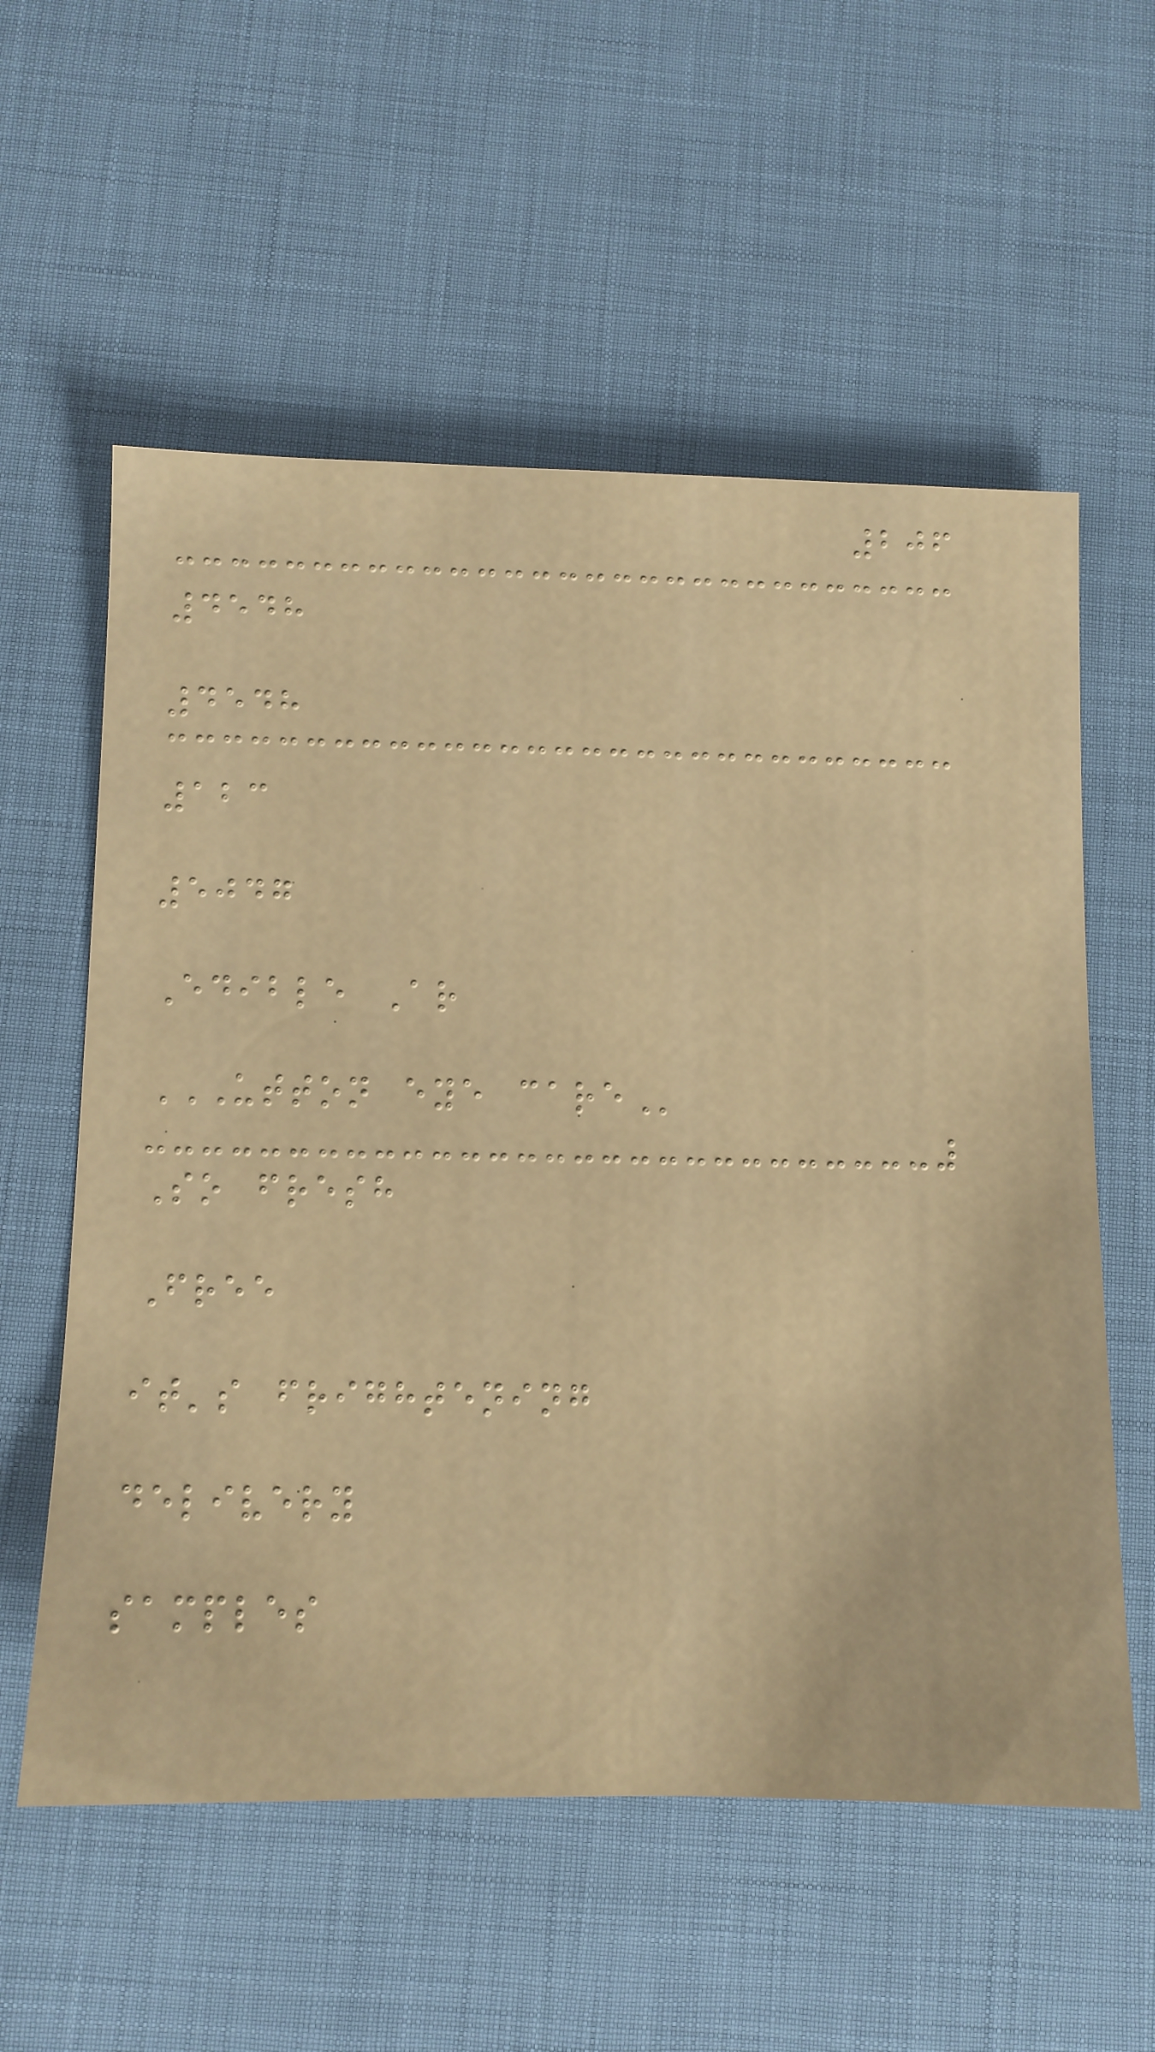206
4548
4548
123
5047
Edible Ar
UTTON EYE CARE
So fresh
Free
it's frightening
delivery
samples
